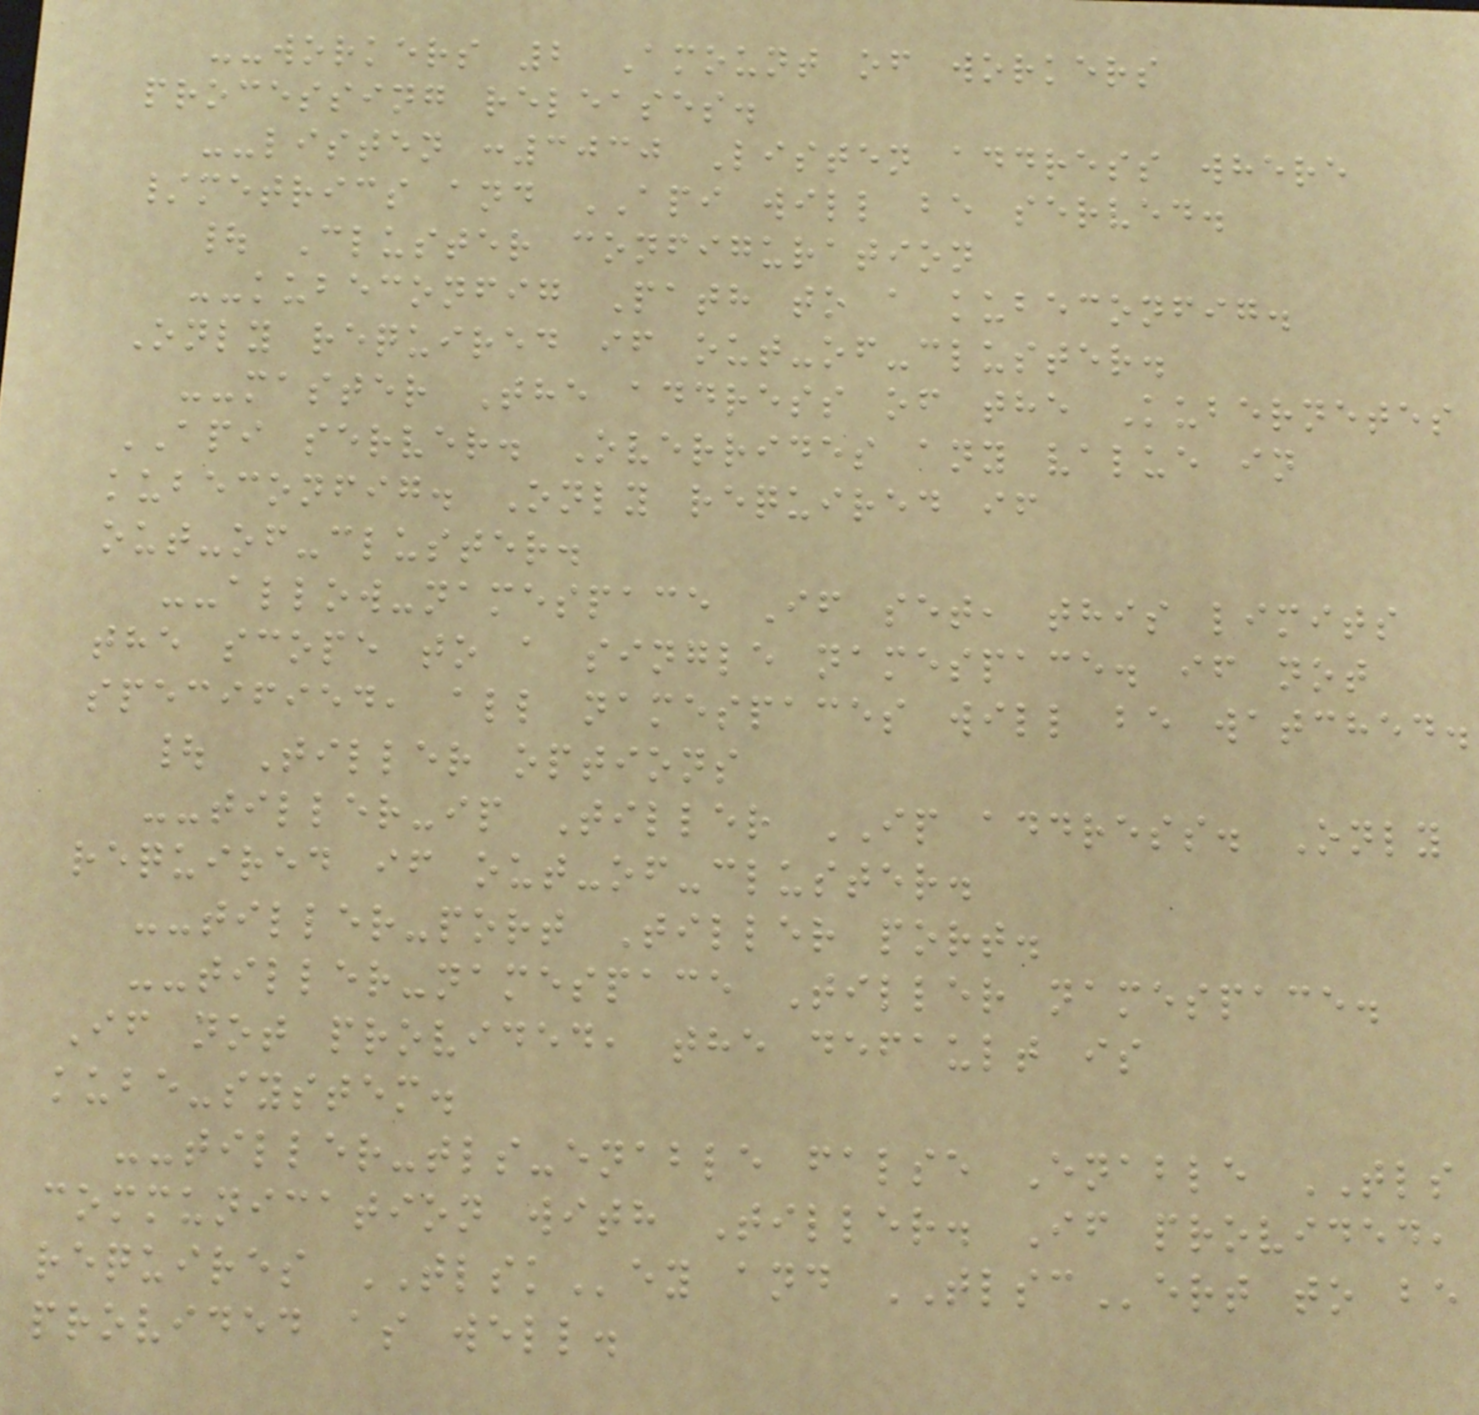--workers 2 Amount of workers
processing releases.
--listen :3030 Listen address where
/metrics and API will be served.
| Cluster configuration
--kubeconfig Path to a kubeconfig.
Only required if out-of-cluster.
--master The address of the Kubernetes
API server. Overrides any value in
kubeconfig. Only required if
out-of-cluster.
--allow-namespace If set, this limits
the scope to a single namespace. if not
specified, all namespaces will be watched.
| Tiller options
--tiller-ip Tiller IP address. Only
required if out-of-cluster.
--tiller-port Tiller port.
--tiller-namespace Tiller namespace.
If not provided, the default is
kube-system.
--tiller-tls-enable false Enable TLS
communication with Tiller. If provided,
requires TLSKey and TLSCert to be
provided as well.
